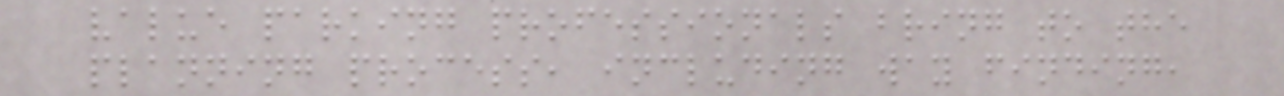value parking professionals bring to the
planning process, including way finding,
